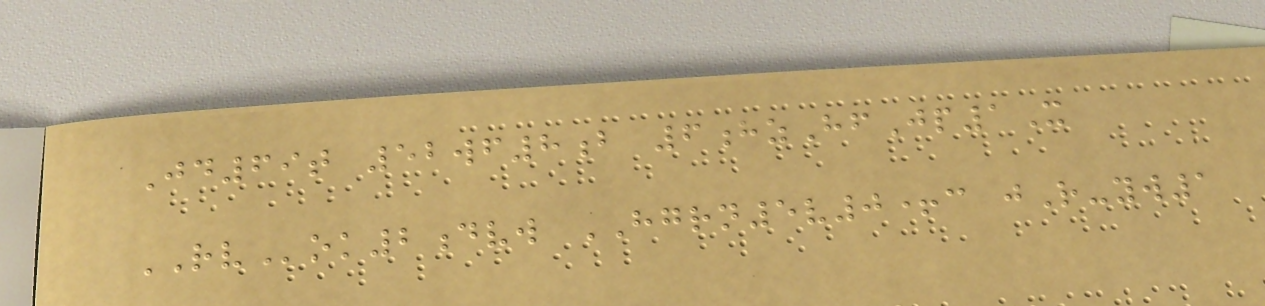Jd69t 52wf8b 6hzHfJp1X
RVok2dvw HGRN5v0+c jR-yw1
